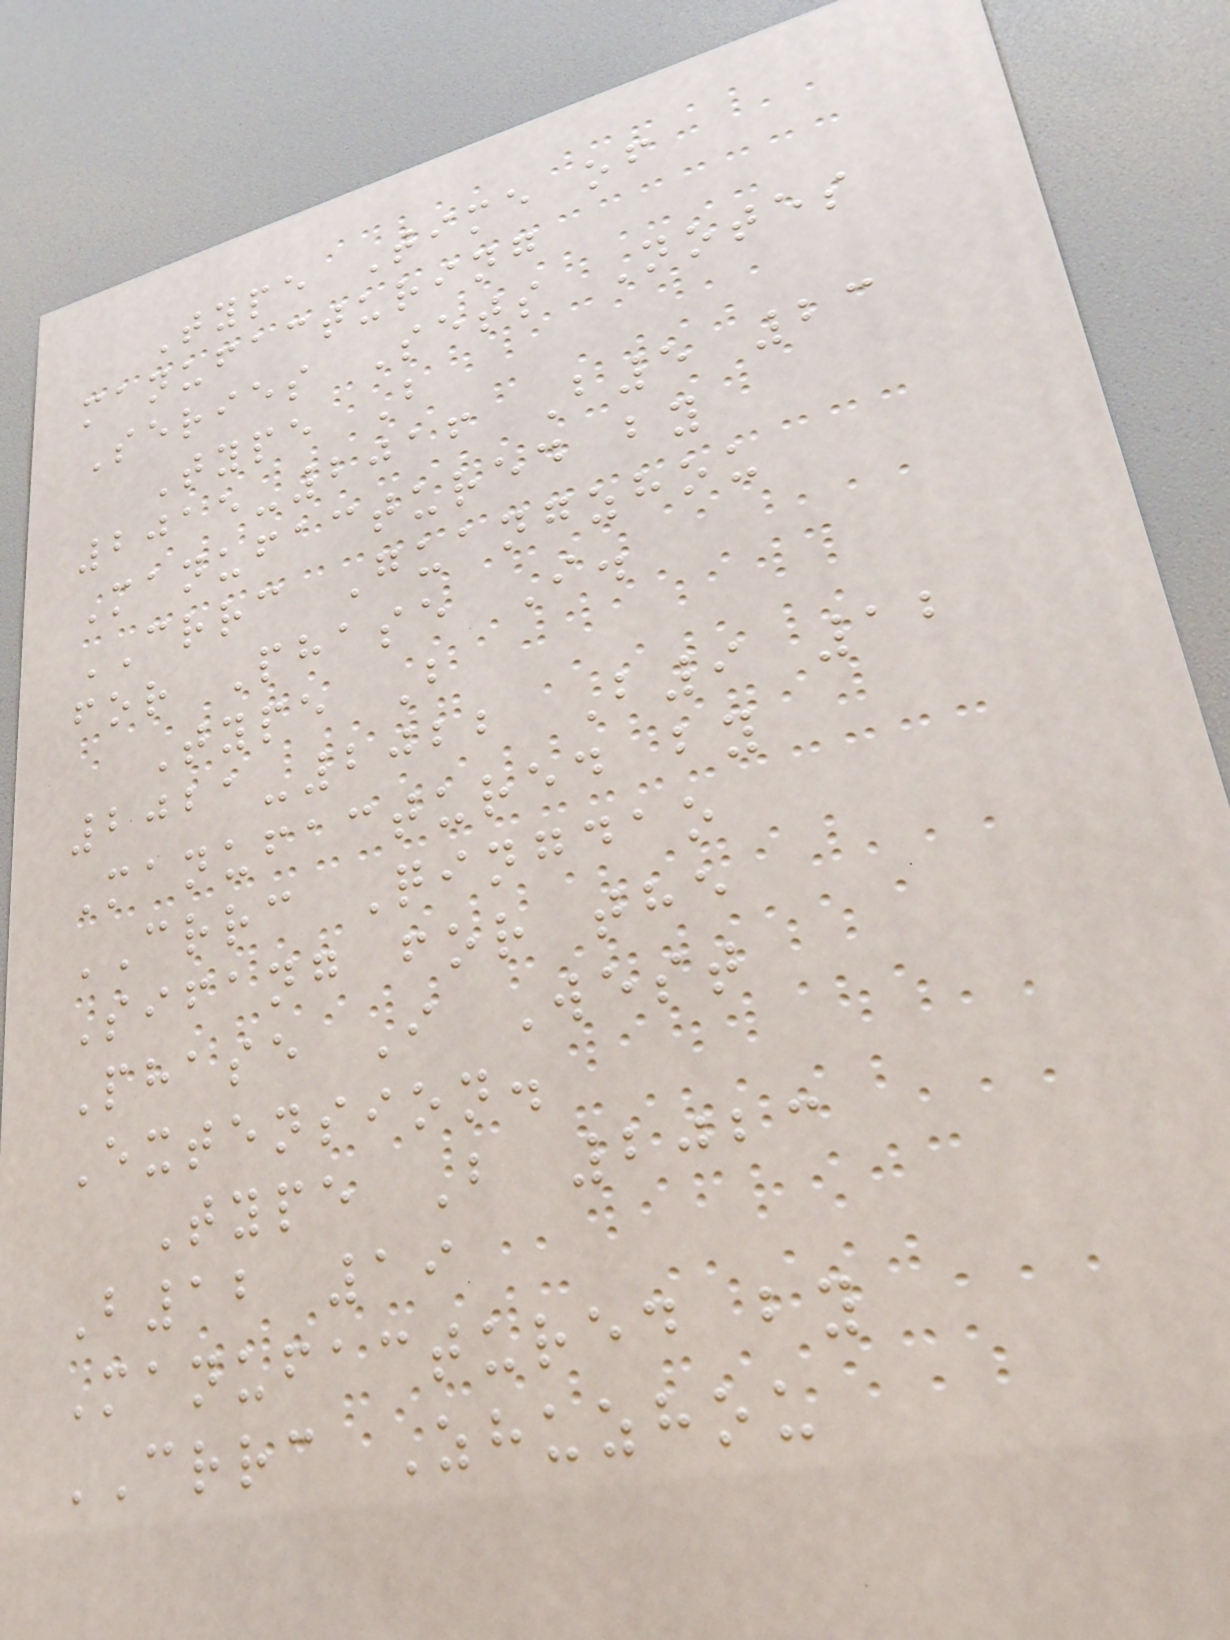Type Time of
manufacturing
Series Sets Notes
Type B
2015-2016 B5 23
Manufactured by
CRRC Guangzhou
for Phase I.
Type B
2021-2022 B9 12
Manufactured by
CRRC Qingdao
Sifang for the
Phase I West
Extension.
Type B 2023
B12 19
Manufactured by
CRRC Zhuzhou
